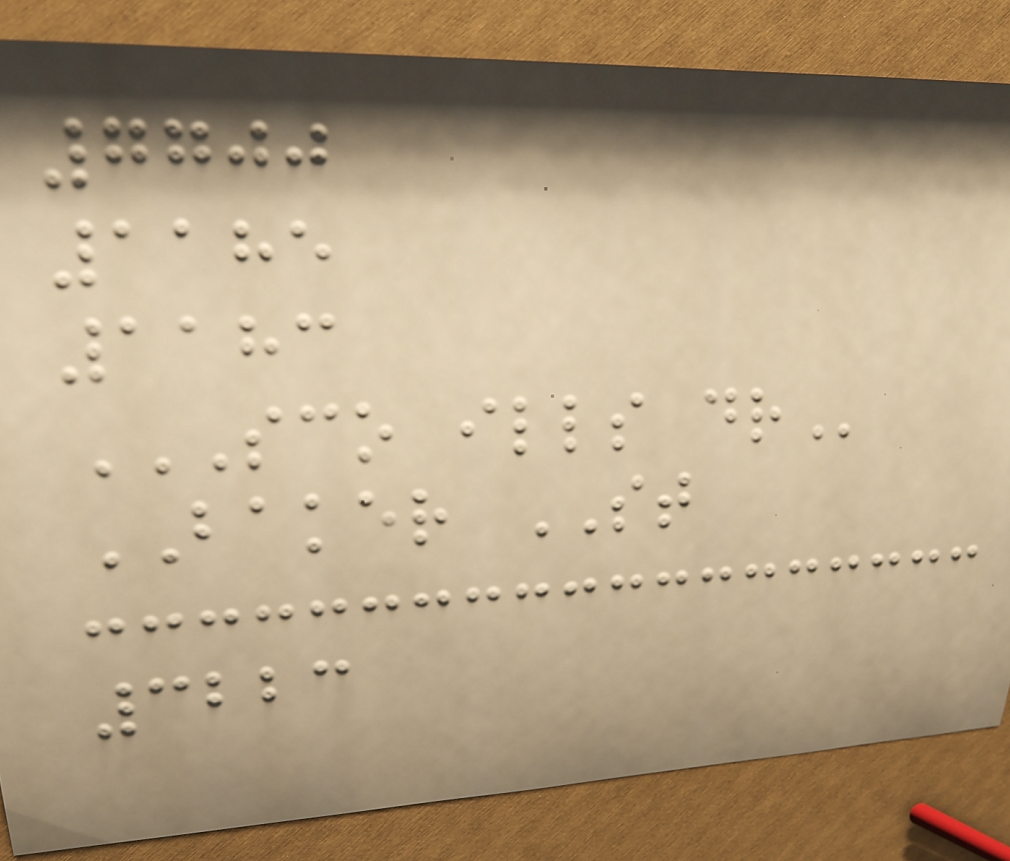7700
1185
1183
SCO ILLS DR
BAKER ST
3223
